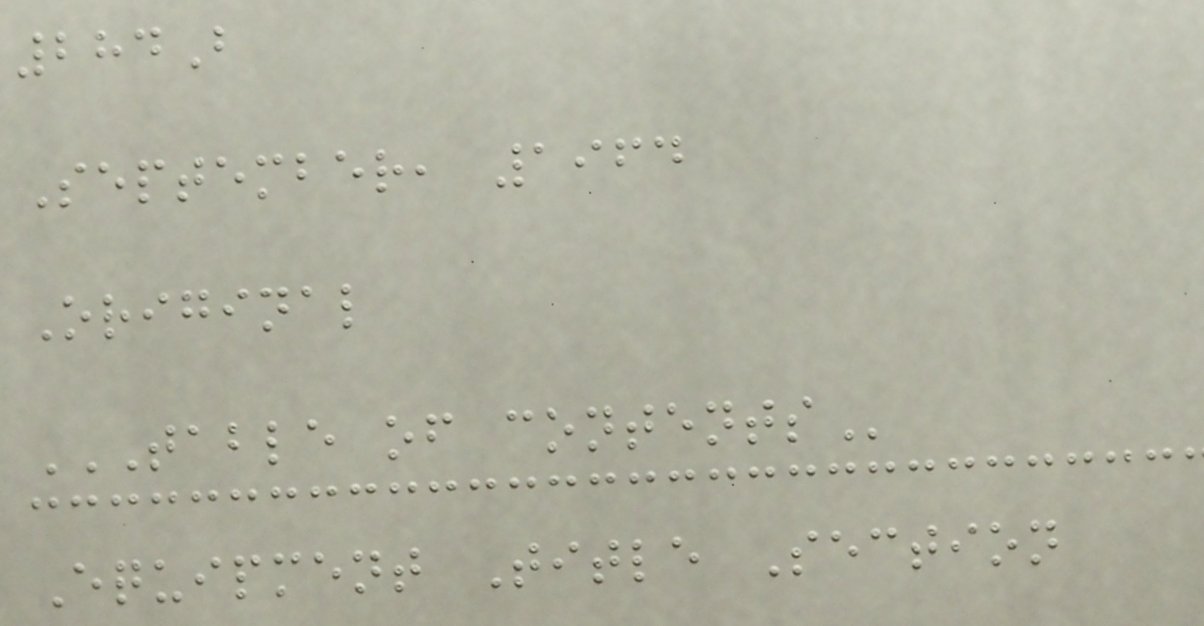284B
September, 1964
Original
TABLE OF CONTENTS
Equipment Title Section
